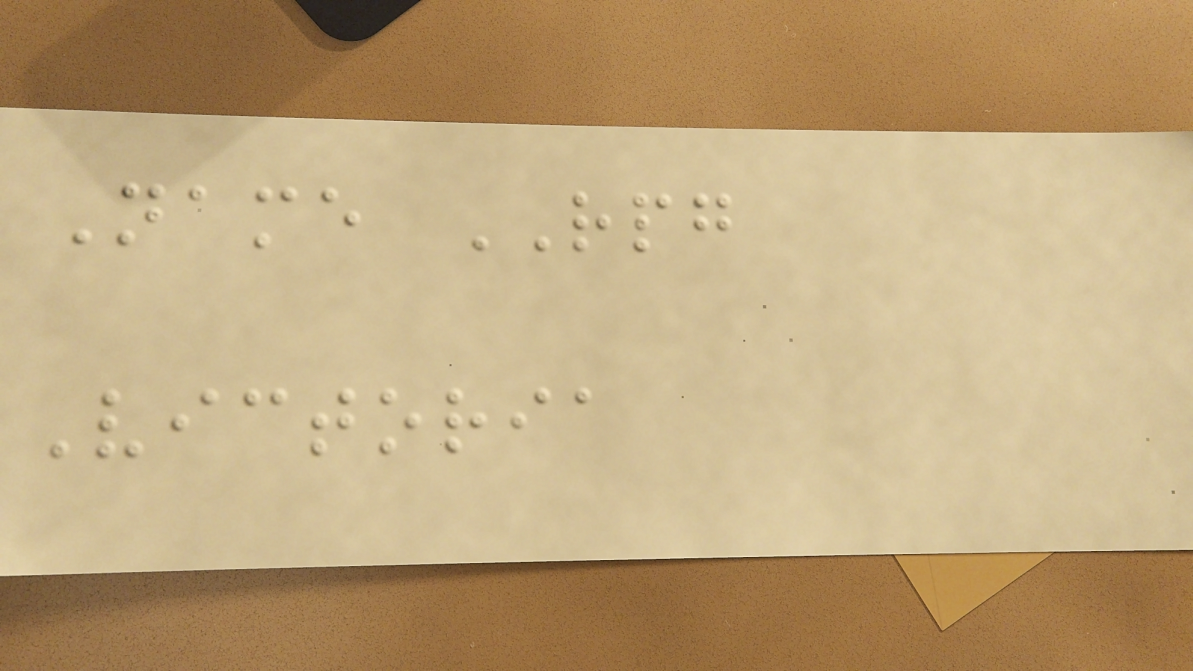Name RPG
Victoria
